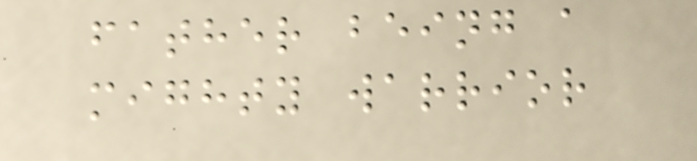father being a
mighty warrior
